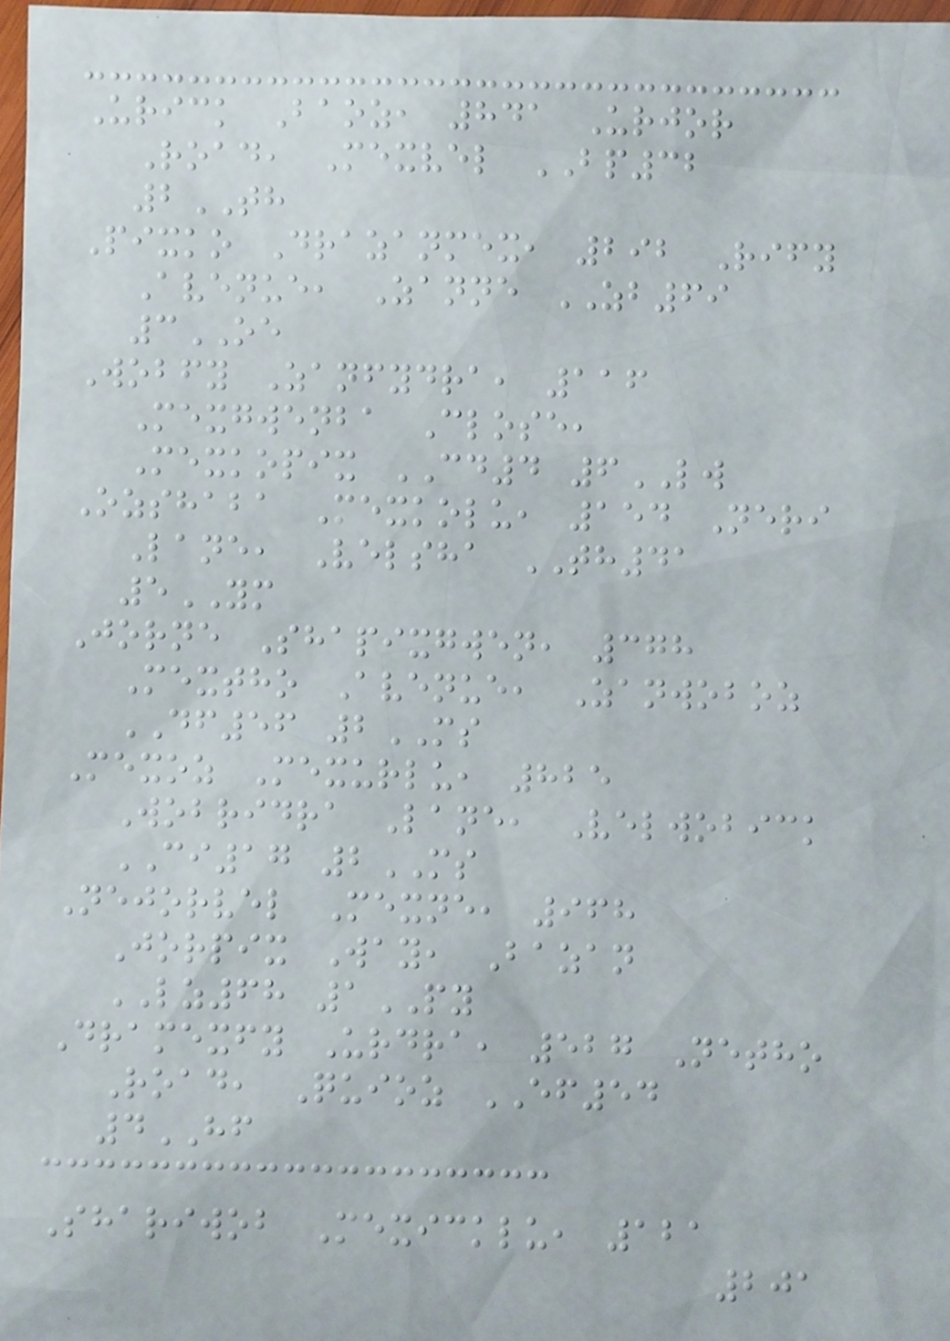Urick Baoz, 841 Urjor
Road, Mexvel BP32
2TH
Pixko Drazanmex, 292 Rify
Avenue, Zanne ZB69
3OE
Wobfy Zanfydra, 116
Mexgwenba Close,
Mexkopix CD4 6LW
Ozshaba Mexkolu, 154 Neri
Lane, Velsha TH41
5YM
Jorne Shapixgwen, 378
Mextho Avenue, Zanwoboz
DF56 2MS
Mexoz Mexurlu, 825
Wobridra Lane, Velwobick
CI17 2MS
Nejorvel Mexne, 968
Jorpix Way, Bazan
LZ68 1PY
Dramexfy Urdra, 527 Netho
Road, Quioz EF54
4HF
Shariwob Mexicklu, 121
201
